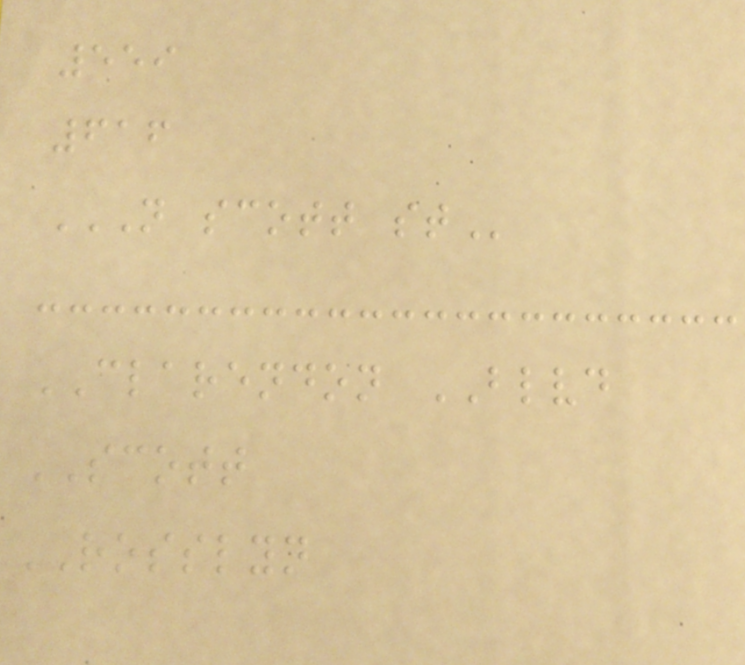559
616
N SCOTT ST
CLARENDON BLVD
SCOTT
ROSSLYN
